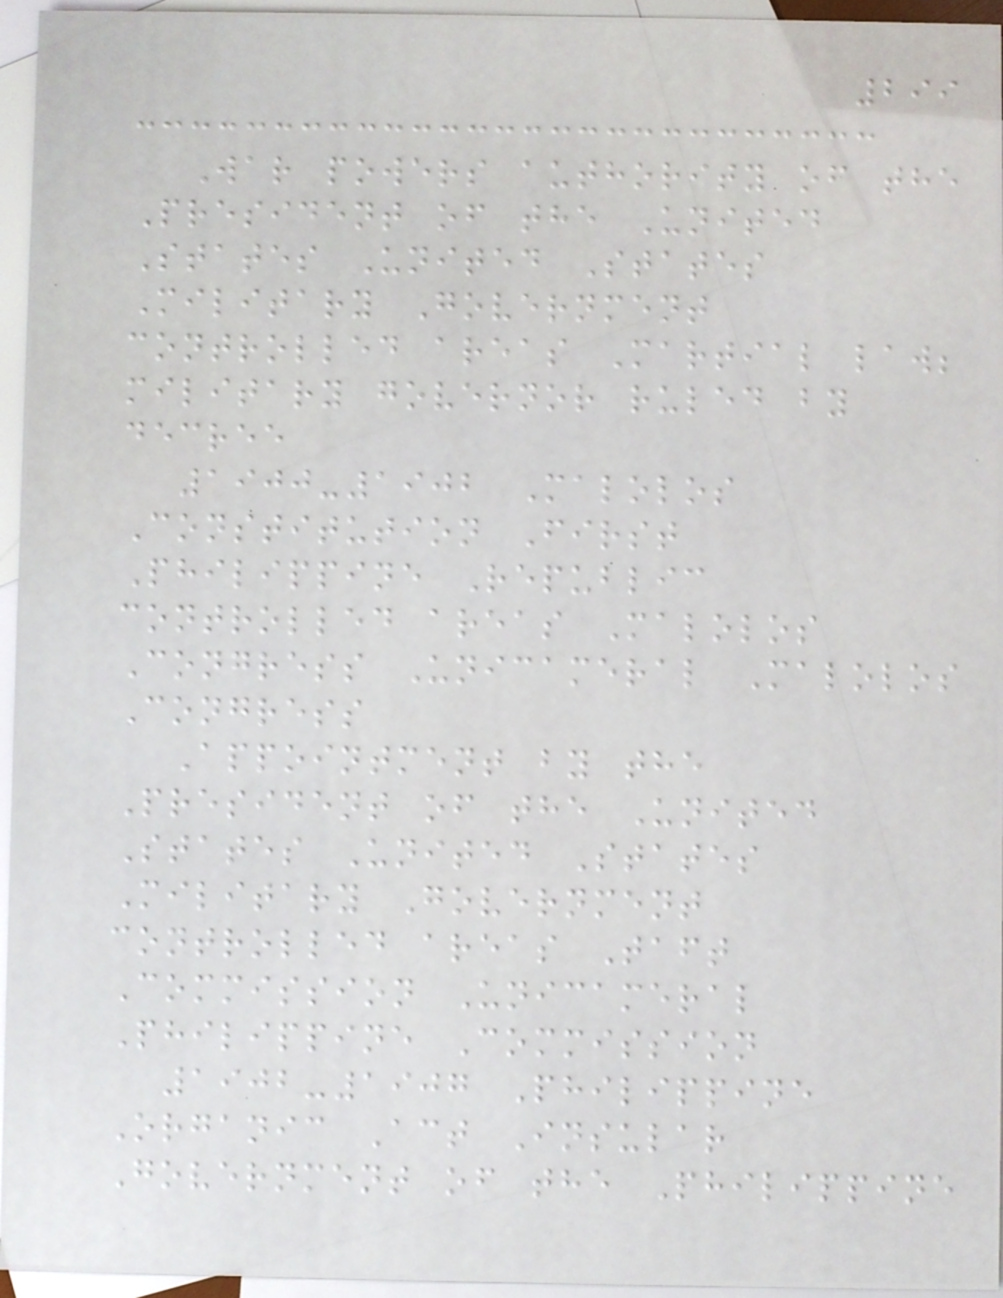299
War powers authority of the
President of the United
States United States
Military Government
controlled areas Martial law;
military governor ruled by
decree
1900-1902 Malolos
Constitution First
Philippine Republic
controlled areas Malolos
Congress Unicameral Malolos
Congress
Appointment by the
President of the United
States United States
Military Government
controlled areas Taft
Commission Unicameral
Philippine Commission
1902-1907 Philippine
Organic Act Insular
Government of the Philippine
